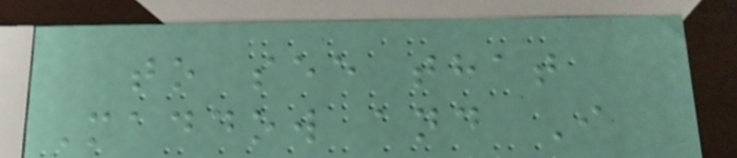to see that
Maddow and I
